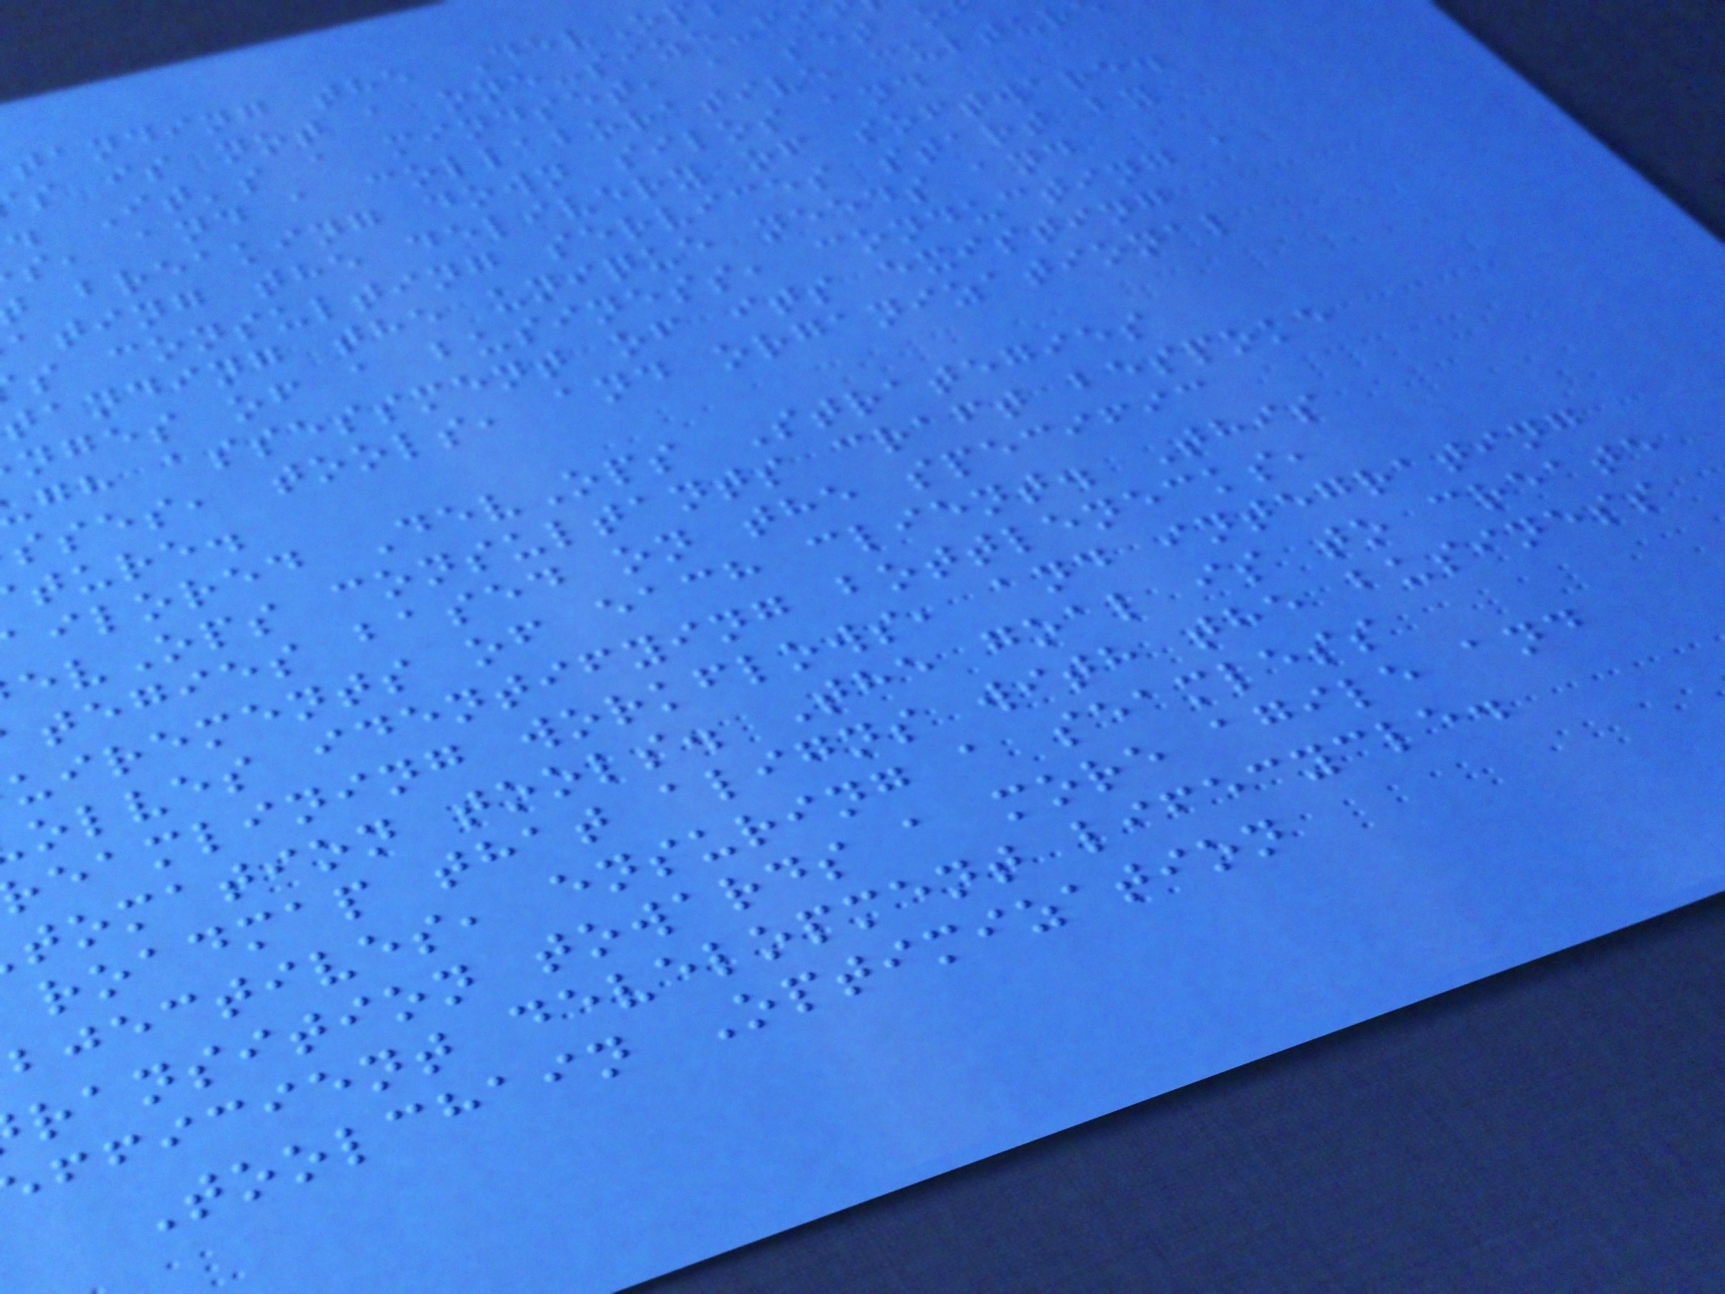tanding the DevOp
s is not a one-size-fi
. It's a mindset, a set o
s, and a collaborative cultur
breaking down silos and
ating the delivery of software.
s consulting services start by
tanding the unique needs and
nges of a business, conducting a
gh assessment of its existing
sses, tools, and organizational
ture.
ailored DevOps Strategies
evOps consultants craft bespoke
tegies based on the specific
uirements of each client. This
olves identifying bottlenecks,
eamlining workflows, and integrating
tomation tools. The goal is to create
roadmap that aligns with the business
bjectives, ensuring a seamless
ransition towards a more agile and
fficient development lifecycle.
Toolchain Optimization
